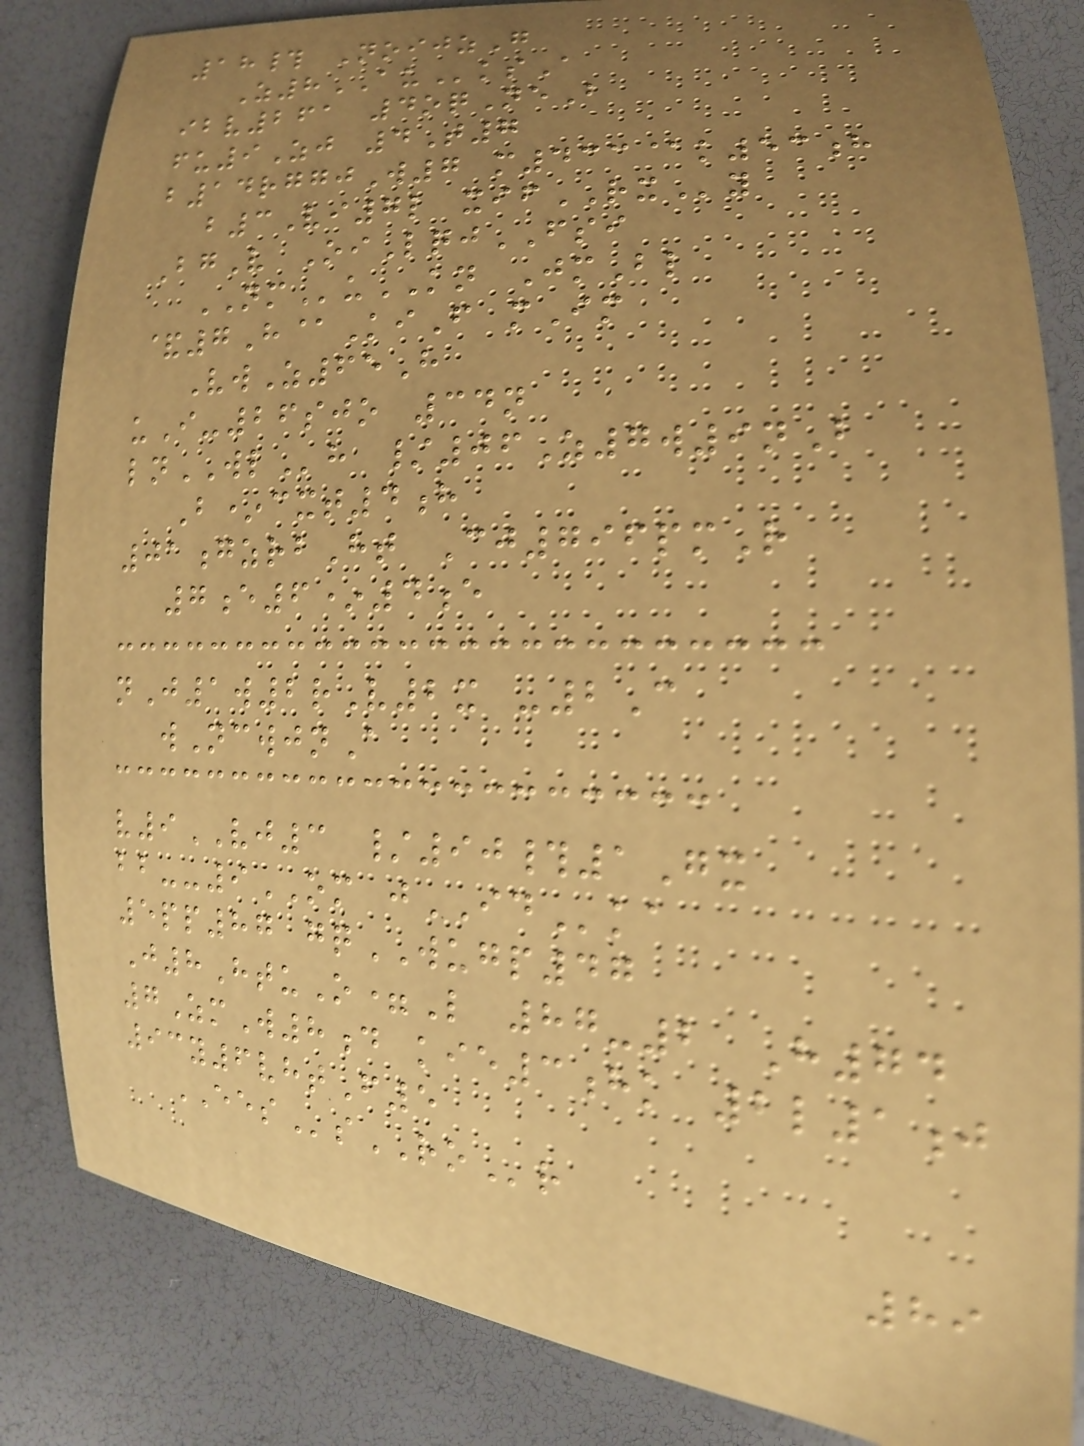18# NoijzG
Z8AUksA
ibv261 4oqNeB
fu9Zj 4T7
b14rggjW7 m433@k53h
b3Vi7l xifRXy
BgV OiLqjFSI
NMuKN JmBl
&7H@KiF mIm
VwZ65H
uI-26sjo 34n
lnWLh /06Z7w9nB
B*cxt4h
01gzrbHt Cj796pmR
7e6*4e
nJ1w2rV2x -2C
wNcwjnA
v9VJ3 /90#1Gx
bb--9OM jIDka
5pp87 gqWUGP47
J8HtuO=L 87-2 H74
7ZmW8d kie3hk 2l1j
93y6vhtF5
EESsROr
89
